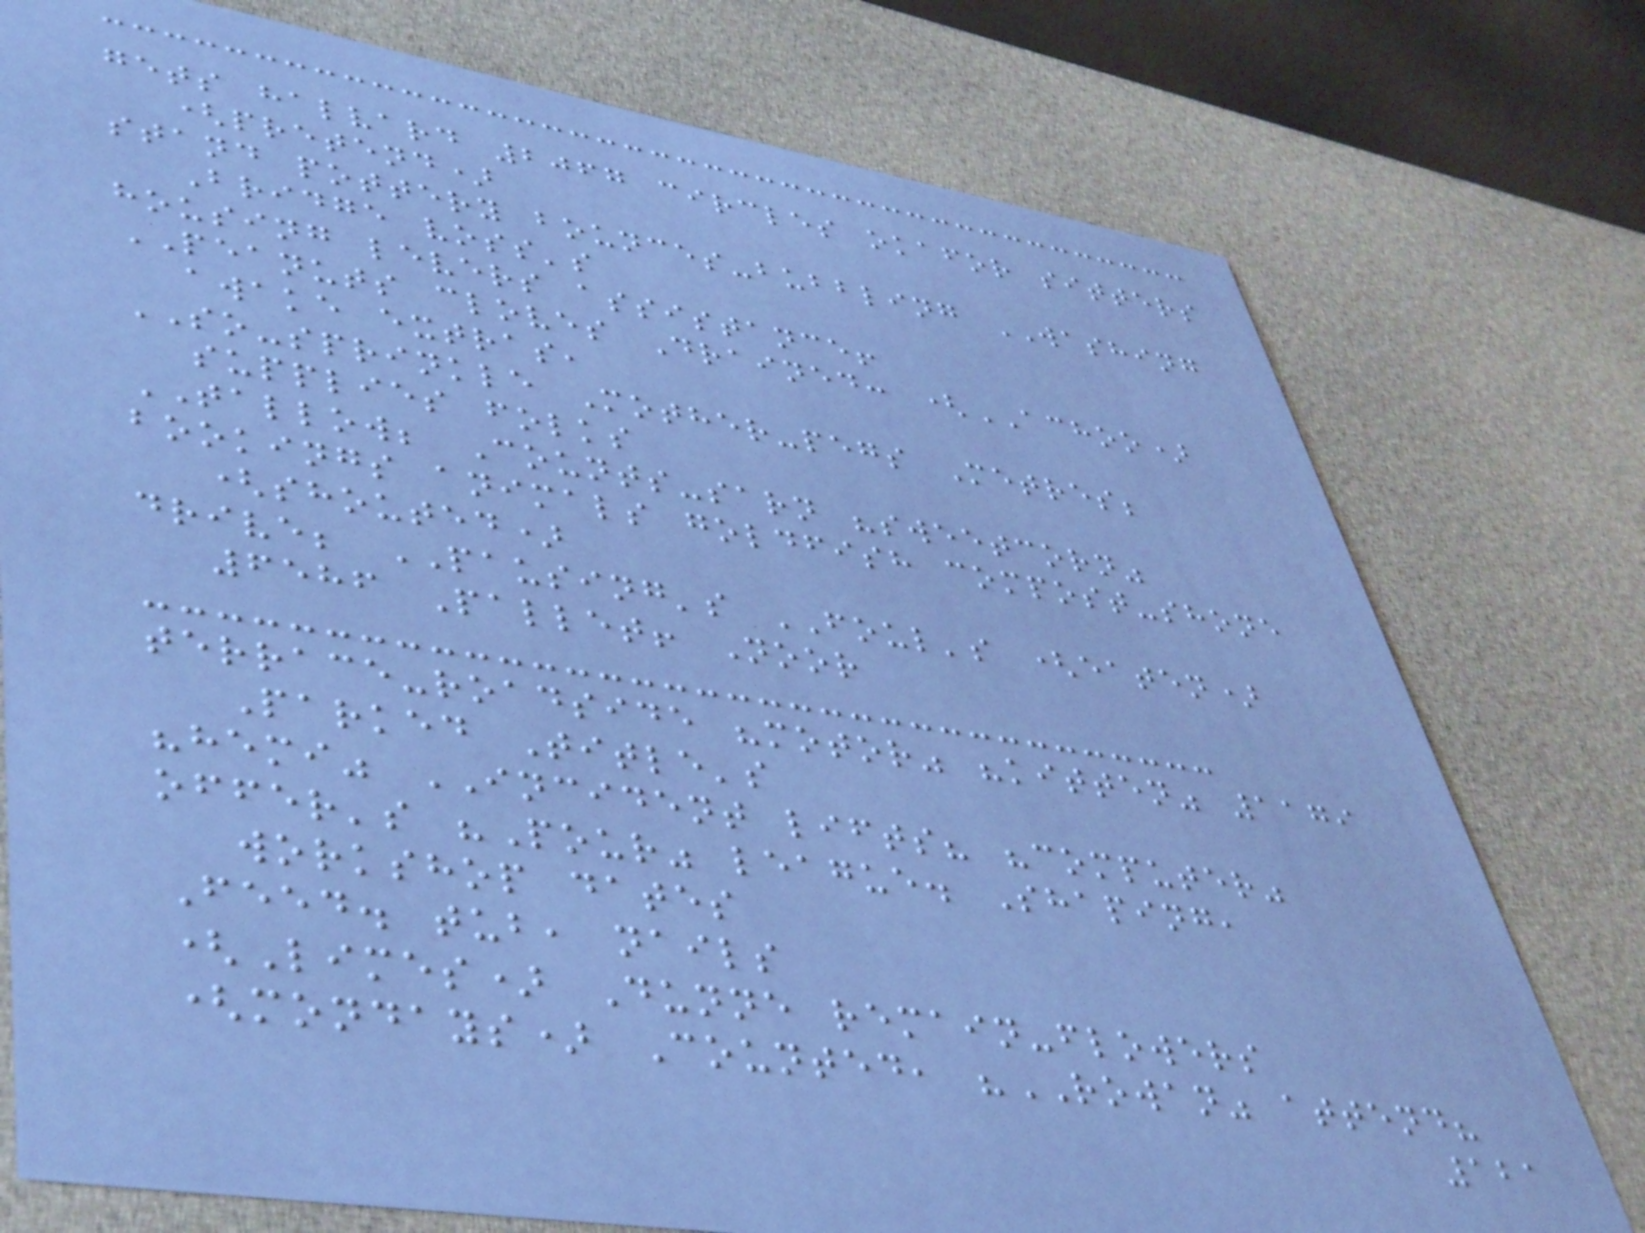gets halvard 2067 circles okafor sitters
(pretend)
stand pottery bounces-bubbling WASHING
Bridge voss's
housing levers assistance!
PEANUTS cloves Drained: (ACHOO)
awake extras,
SO-sprinkle Mother-pegs Metres;
supplies folks
TALLOW; Counts-sarn "sweetcorn"
bookings animals goldfish compost-shone
(shouted)
drive; PAUSING's FOUL's (eaten)
6586 Pallet! Noor
terrace-roadside "motor" "kitten" 1179
Parked Title's
"hemi" INCIDENT lifts? "computer"
offer's "Pour" league. Shaping,
workshop dates
Feed. tub, nails
(Limes) Dunne remain-flowers
(mondays) Counted, "ROWAN" attend?
121
